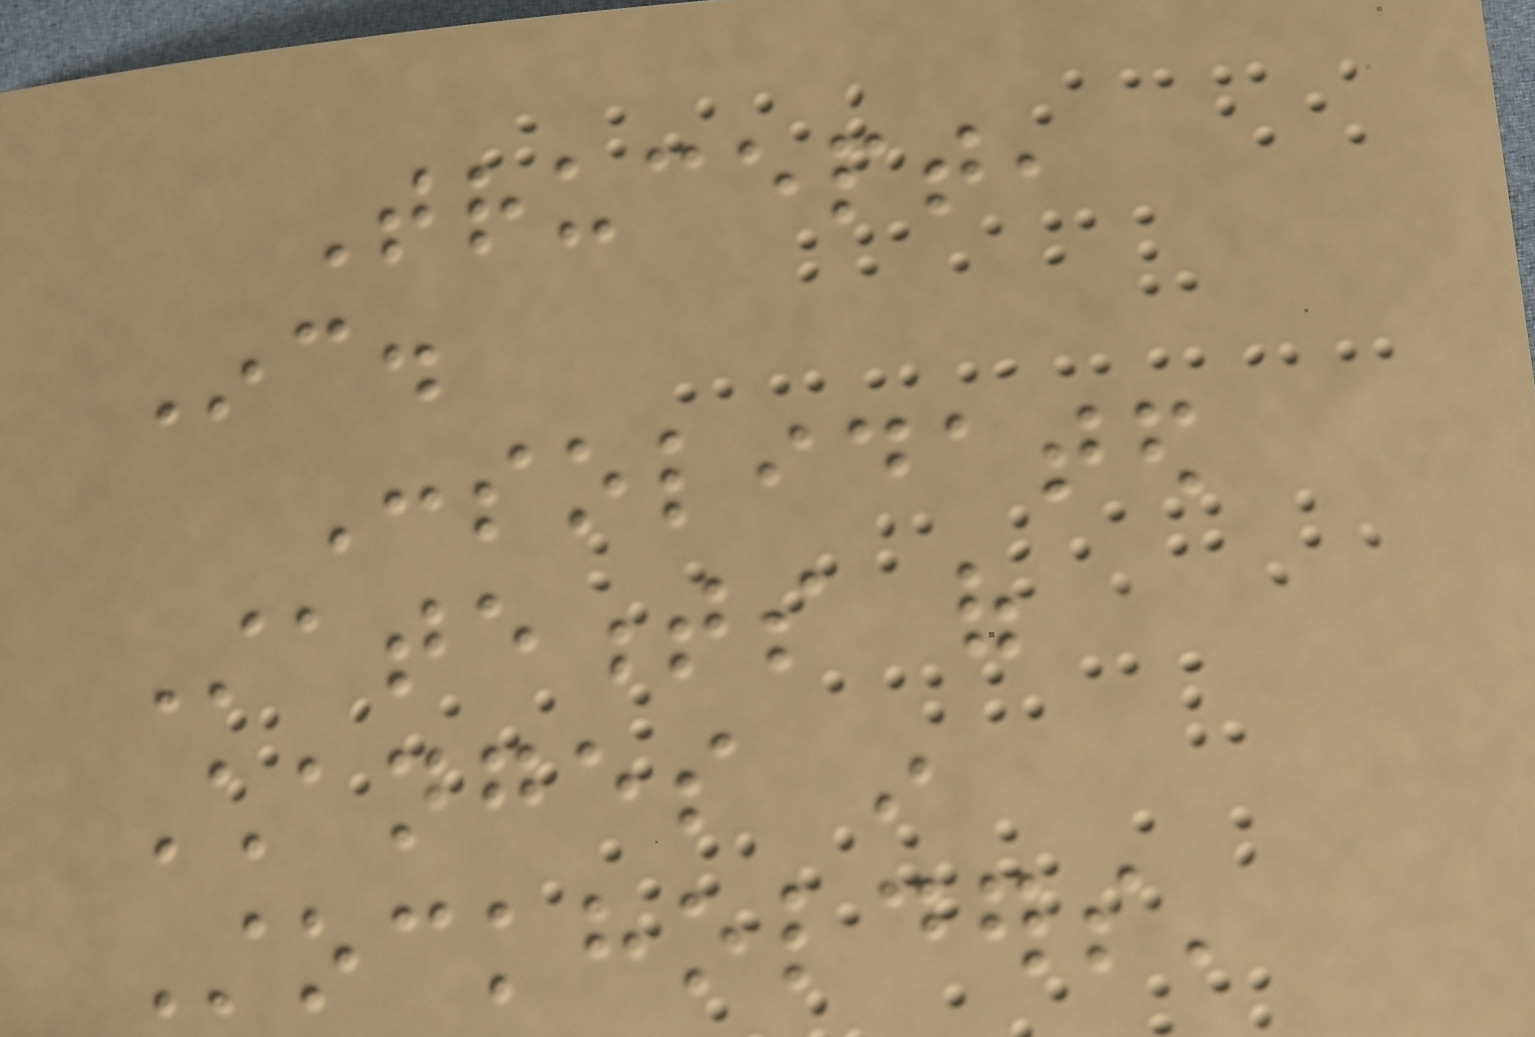Trucept,
Inc.
Consolidated
Statements of
Changes in
Stockholders'
